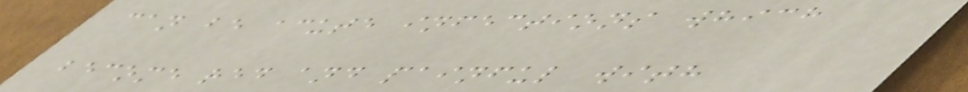can be acute infections which
become red and painful with
